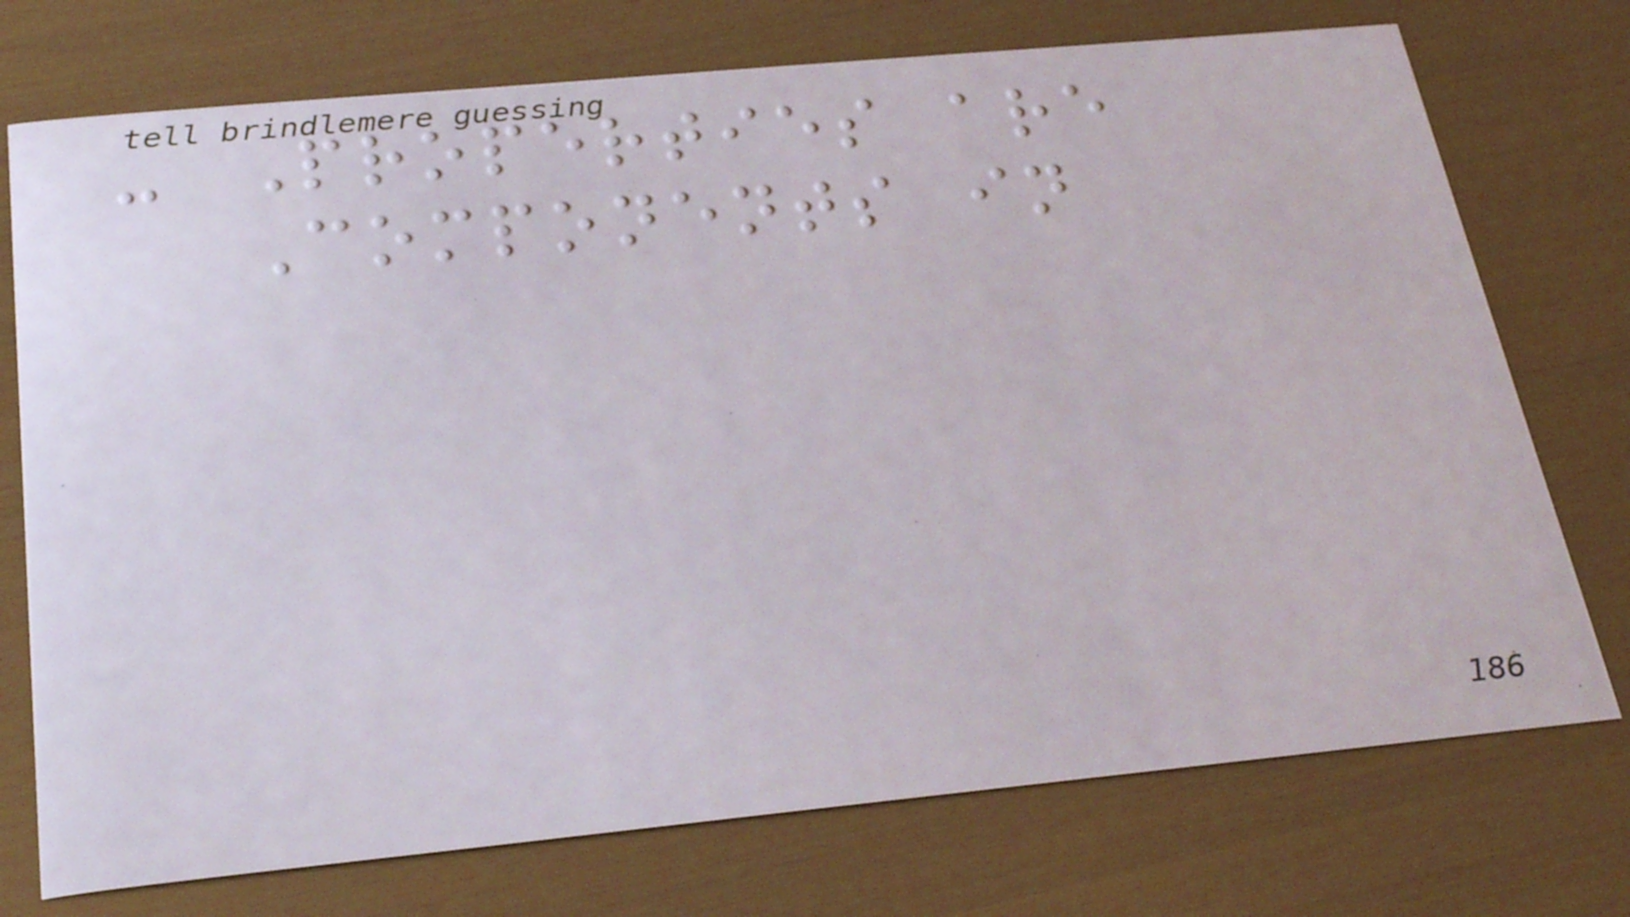- Properties are
Components in
